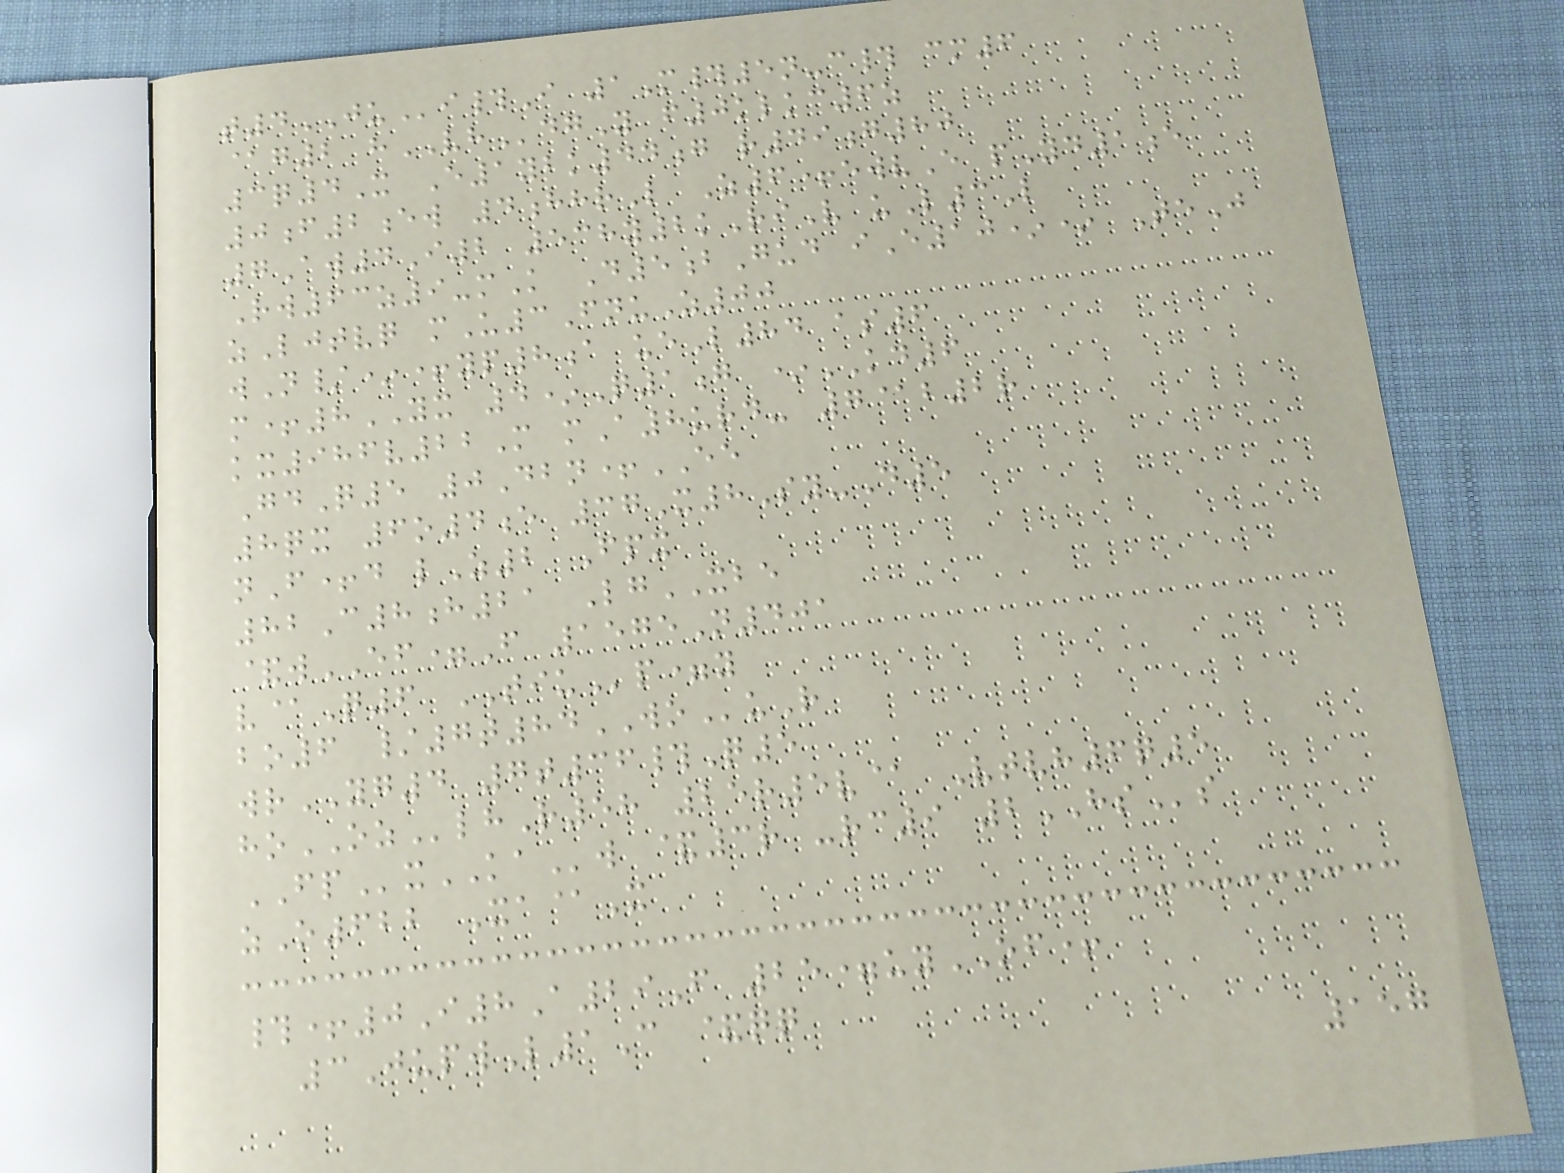t4JUi#I 1M#5n-c# cm6
@g2 hVHdgY f0klkc6z
3q4X E1ybk44g r49g80
0f2ew 4hhrL Z6+ewvE pYd1e
7Aw4I2 538y2kRiV uL3L
Rw63z9-mK D5bGud iE10** TeJ
zLjtvq mU3FnuZ00
wN/*+yp8a ueL84 as6
m+8YX 4*Q1g *KD6
kx986v22M mA8urd- 7@b2r
GdQ5 0Dbn+EE
8qx 6o4e 37X8Sy-D5
nF+d lZ2 Fpx
82C8h21 LgXBE
&wEF=F 1575N401
v@Q6 TIUp=y
bo6 /7t84WOuR
wrYG4 7t36#Q5
hoOZlhR58 25r5v@ Vtvh6q5
FPxKAw &3r -rc9 2HSs
zO622 Xa@X
#+0I8A29F 25=uyOF+
3JupwL1C &qq
157
